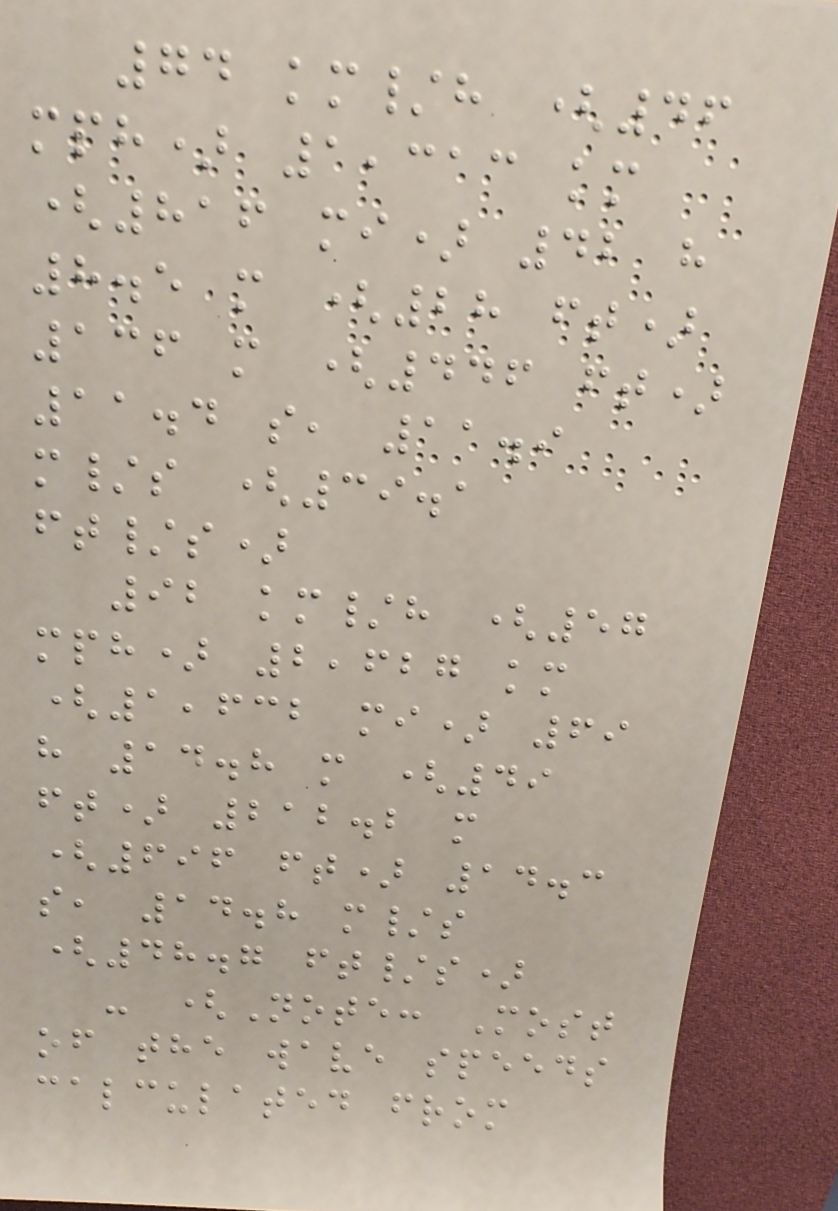74 km/h (46
mph) 1,313 km
(816 mi) 42 h
8.5 m (28 ft)
136 m (446 ft)
11.4 s, 11.9
m/s (39.1
ft/s)
92 km/h (57
mph) 2,627 km
(1,632 mi) 69
h 14.8 m (49
ft) 212.2 m
(696 ft) 14.3
s, 14.8 m/s
(48.7 ft/s)
- (Note: Most
of the wave speeds
calculated from
